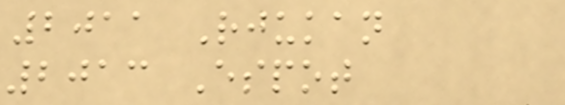2011 Rjukan
2013 Espot
